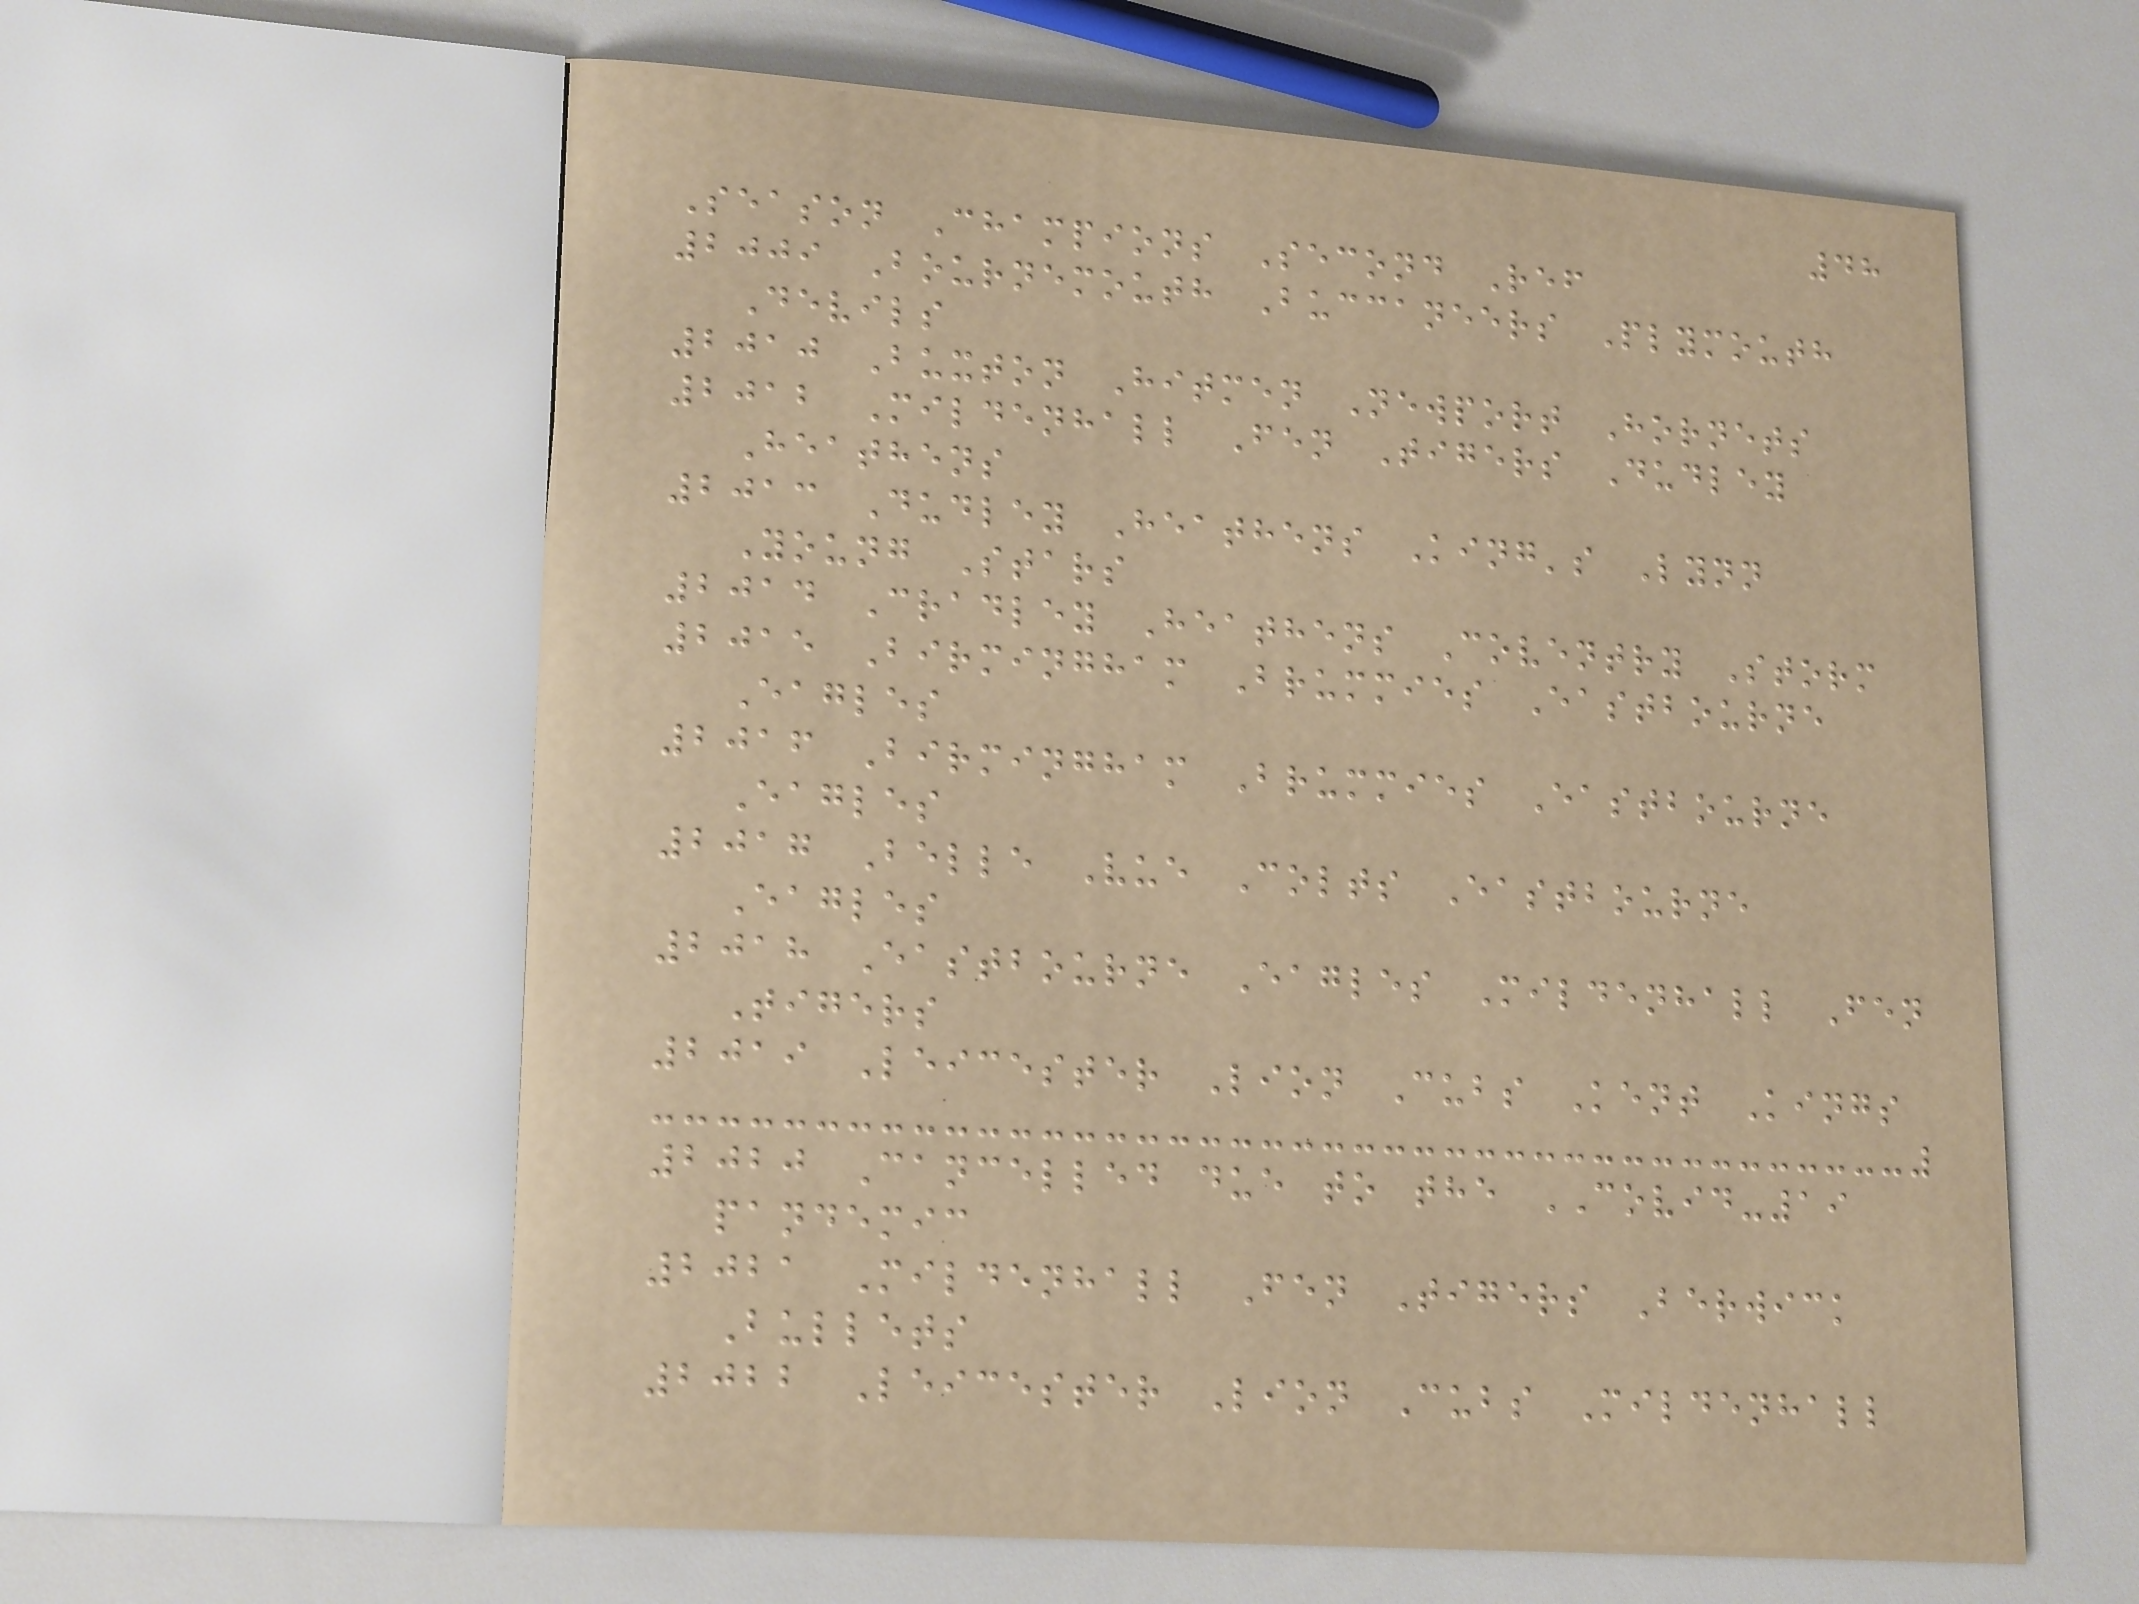48
Season Champions Second Ref
2009 Bournemouth Buccaneers Plymouth
Devils
2010 Buxton Hitmen Newport Hornets
2012 Mildenhall Fen Tigers Dudley
Heathens
2013 Dudley Heathens King's Lynn
Young Stars
2014 Cradley Heathens Coventry Storm
2015 Birmingham Brummies Eastbourne
Eagles
2016 Birmingham Brummies Eastbourne
Eagles
2017 Belle Vue Colts Eastbourne
Eagles
2018 Eastbourne Eagles Mildenhall Fen
Tigers
2019 Leicester Lion Cubs Kent Kings
2020 Cancelled due to the COVID-19
pandemic
2021 Mildenhall Fen Tigers Berwick
Bullets
2022 Leicester Lion Cubs Mildenhall
